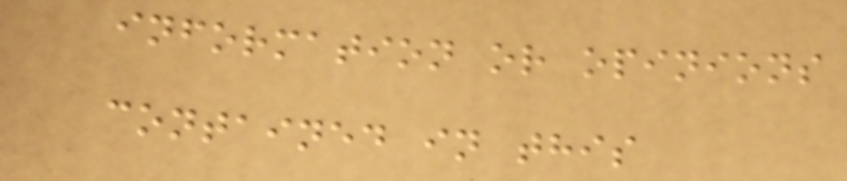information or opinions
contained in this
